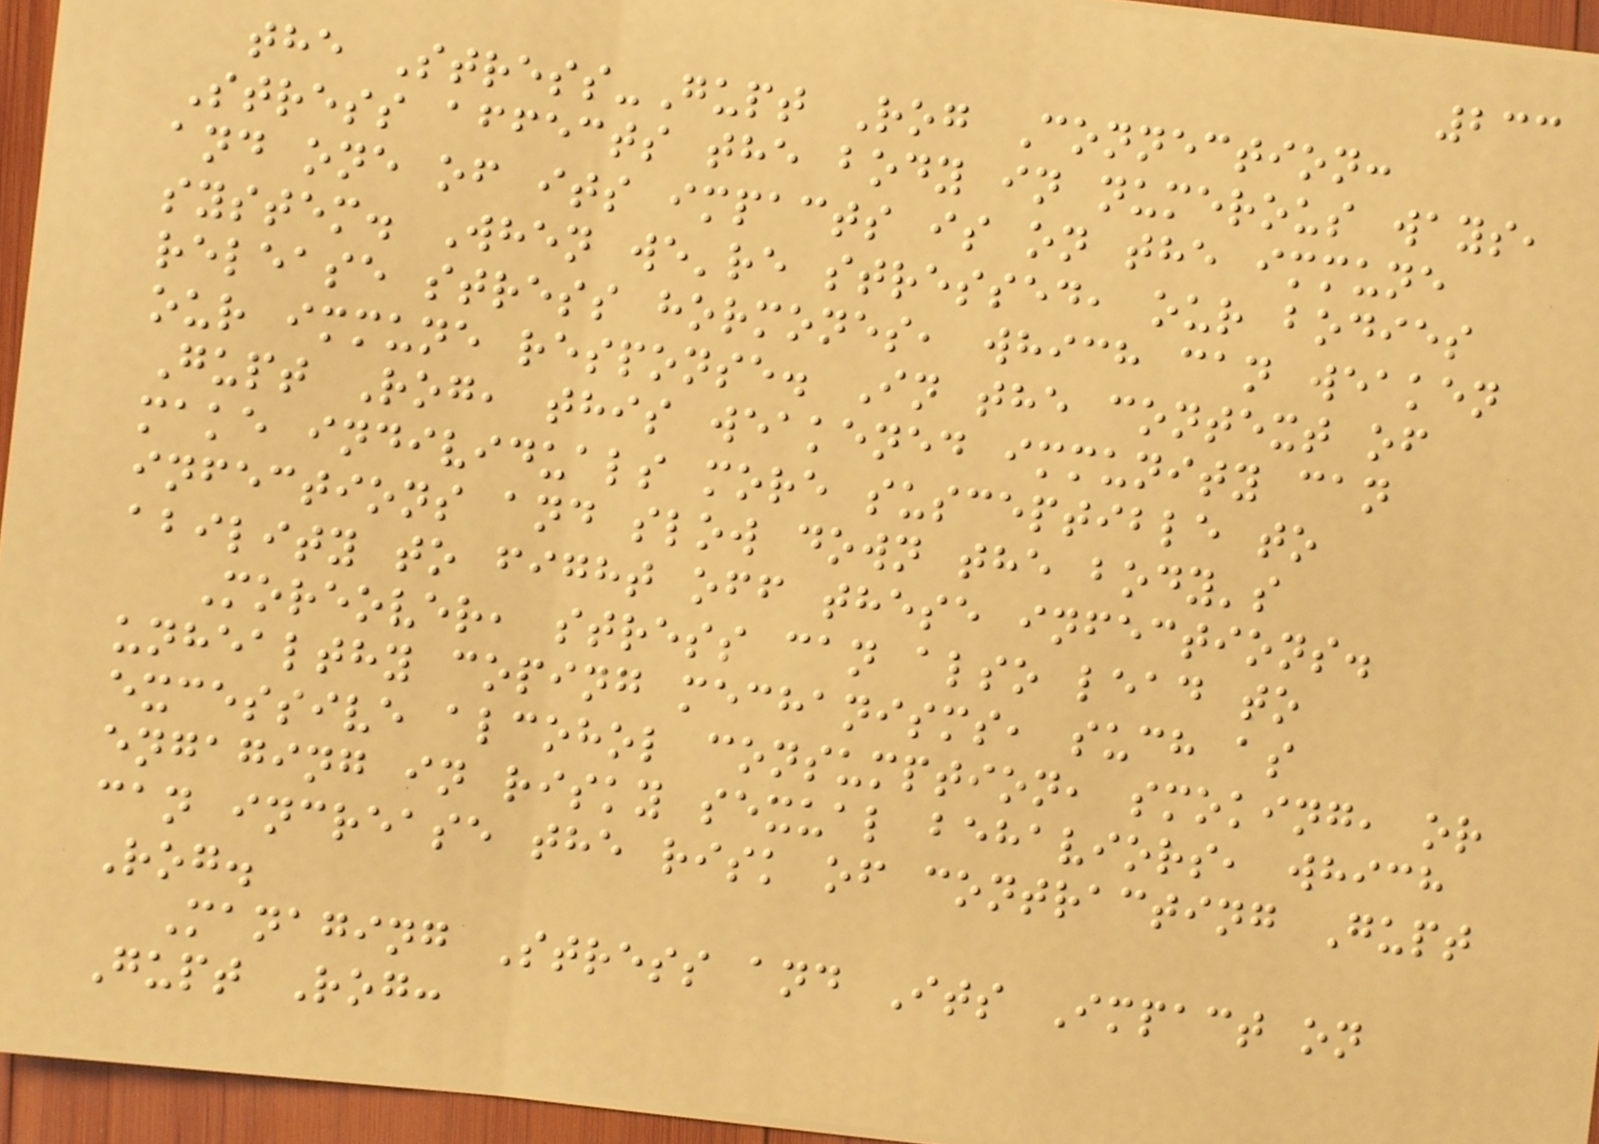233
the Stress-Gupt Rog Connection:
Stress affects the body in numerous ways,
and one of its impacts is on the immune
system. When we're stressed, our bodies
release stress hormones, which can weaken
our immune response. In the context of
Gupt Rog, this weakened immunity can
make individuals more susceptible to
infections and slow down the body's
ability to fight off these infections.
Moreover, stress can also lead to
unhealthy coping mechanisms, such as
excessive alcohol consumption, smoking, or
engaging in risky sexual behaviors, which
can increase the risk of contracting Gupt
Rog.
Managing Stress and Its Impact on
Gupt Rog:
